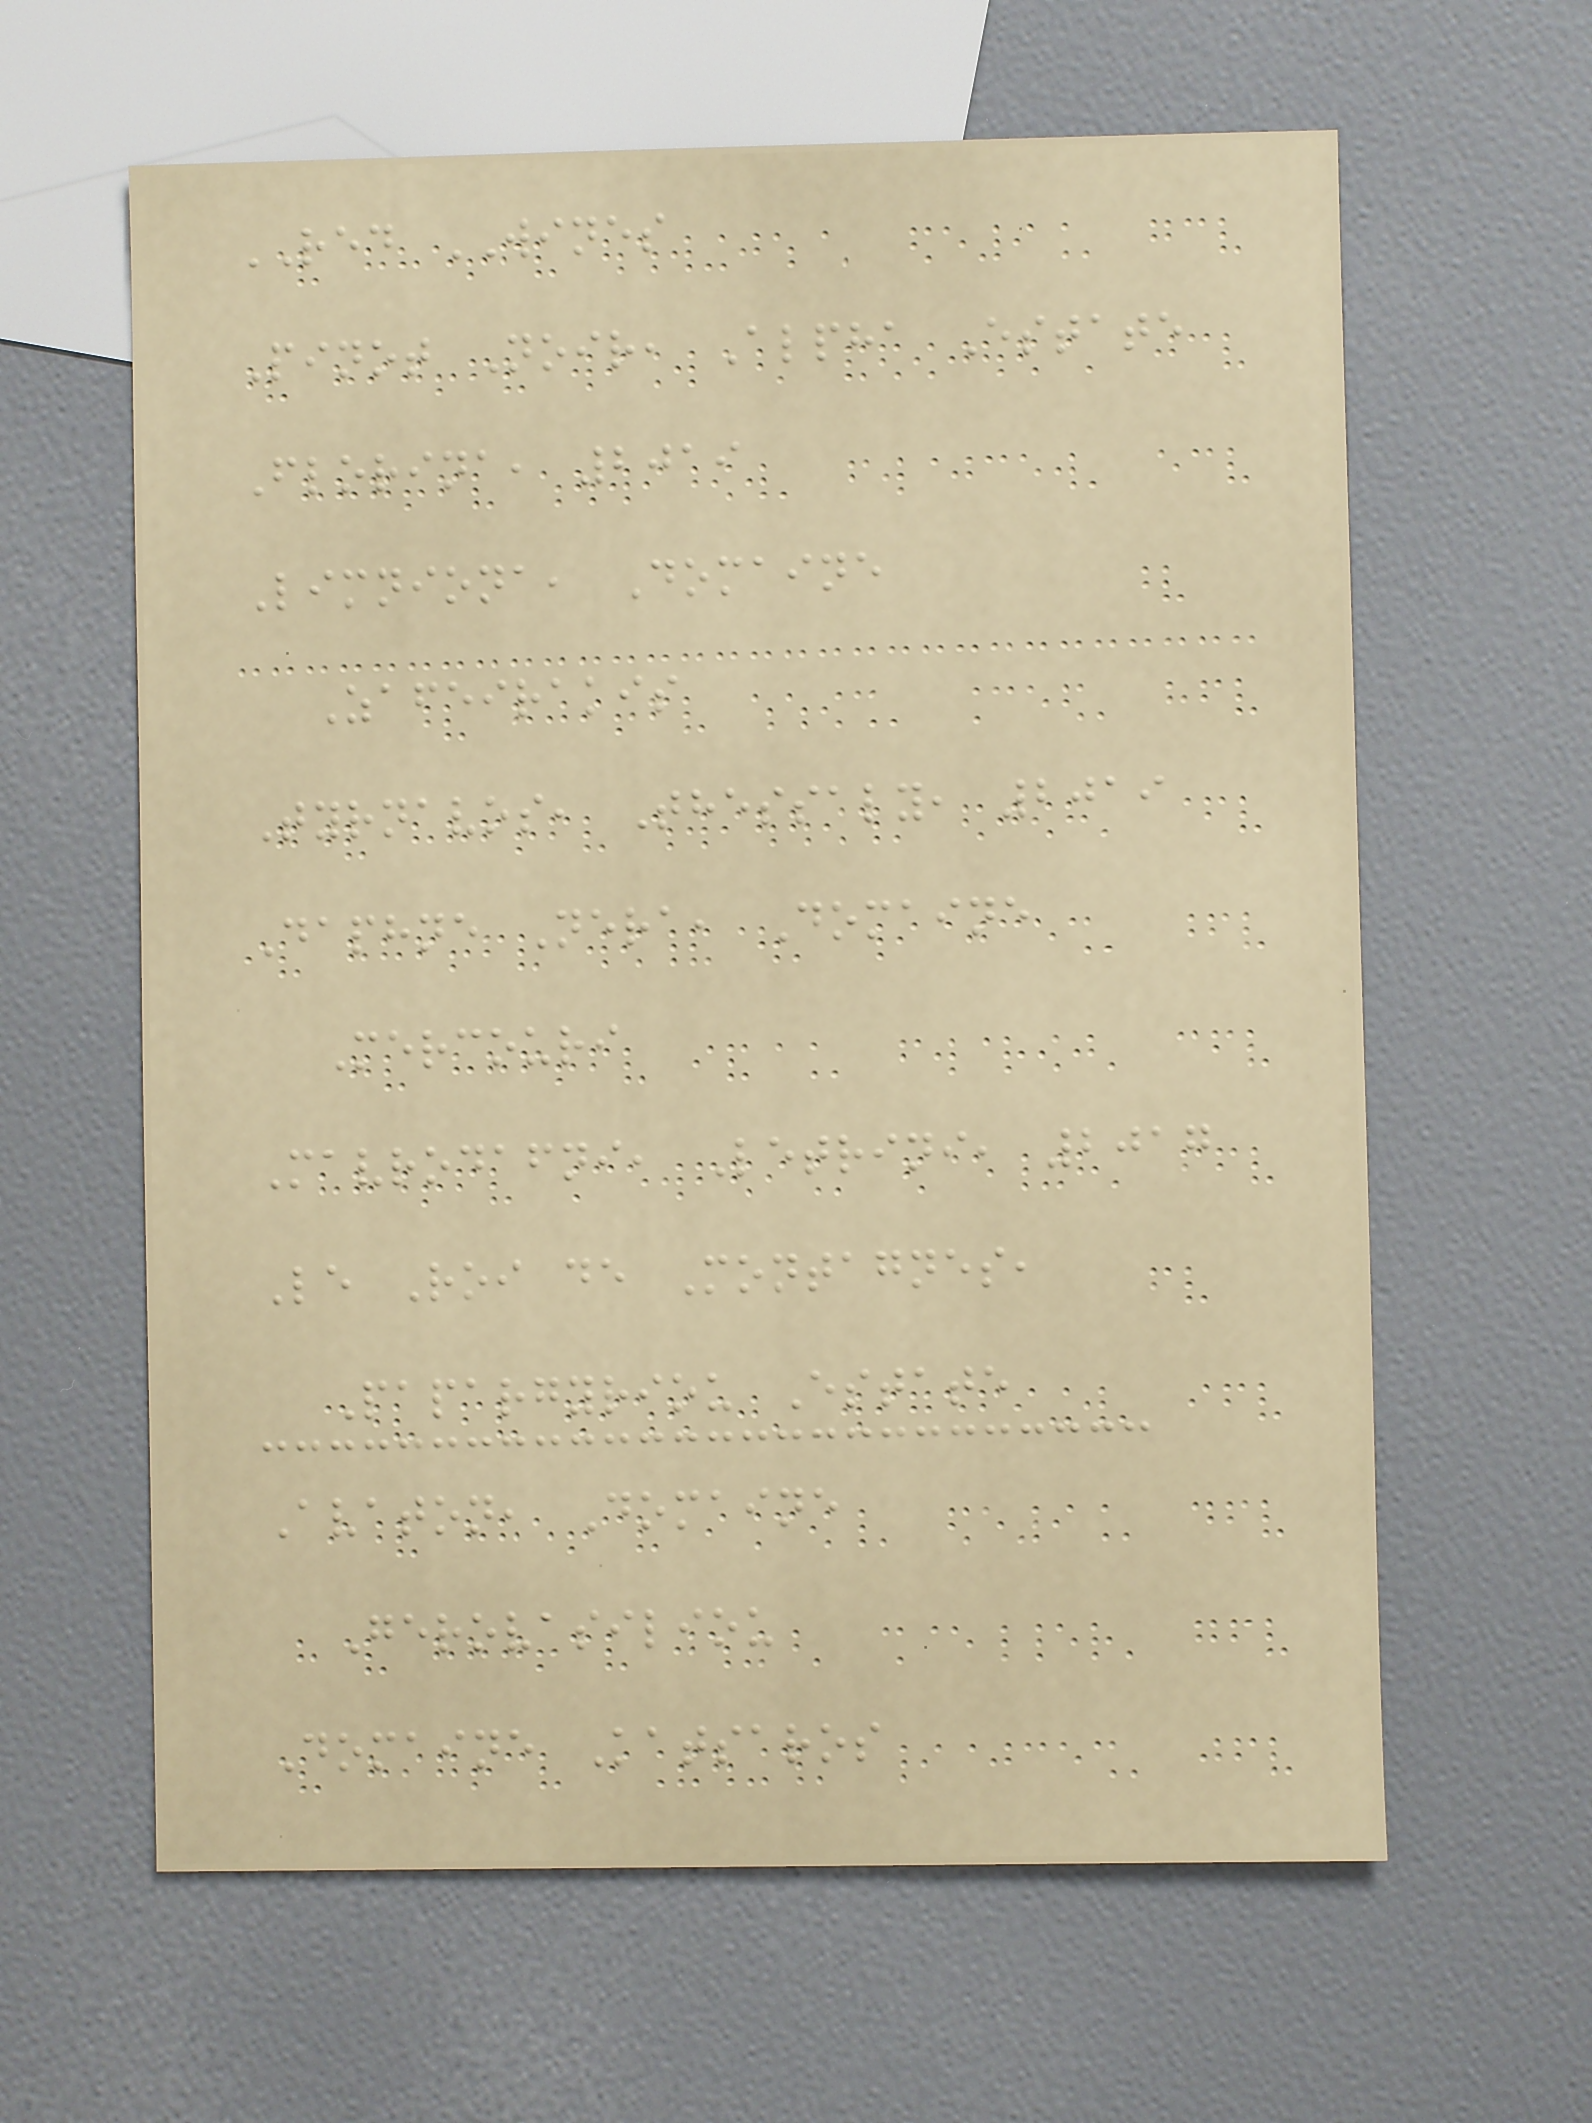RED WINES
Pinot Noir, Alpha Estate
Florina, 2019
Limniona, Domaine
Zafeirakis
Tyrnavos, Thessaly, 2019
Daphne Nera, Domaine
Mercouri
Mavrodafni, Letrini, 2017
Le Roi de Montagnes,
Papargyriou Estate
Avaton, Domaine
Gerovasiliou
Domaine Katsaros
